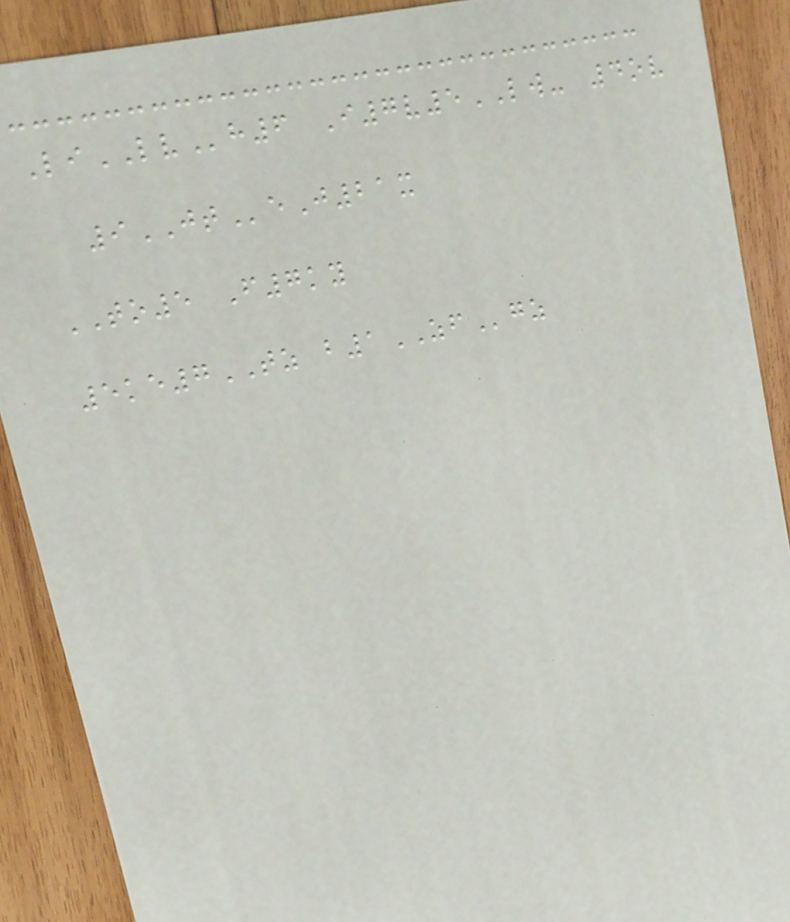LiLVh6 I7v5LW- 4ov
9JTeJ21x
TO5 F7ky
5ke7TZ b1ZFgz
